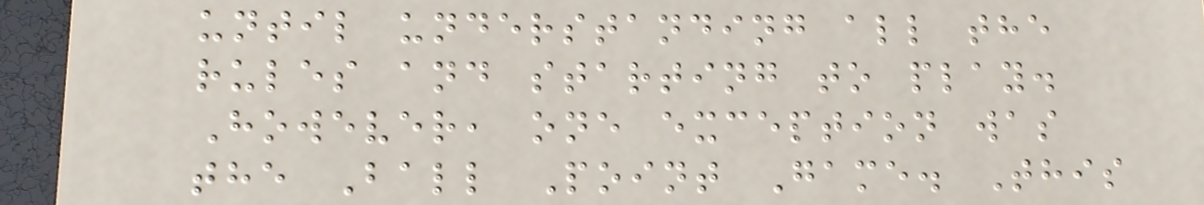until understanding all the
rules and starting to play.
However, one exception was
the Ball Point Game. This
